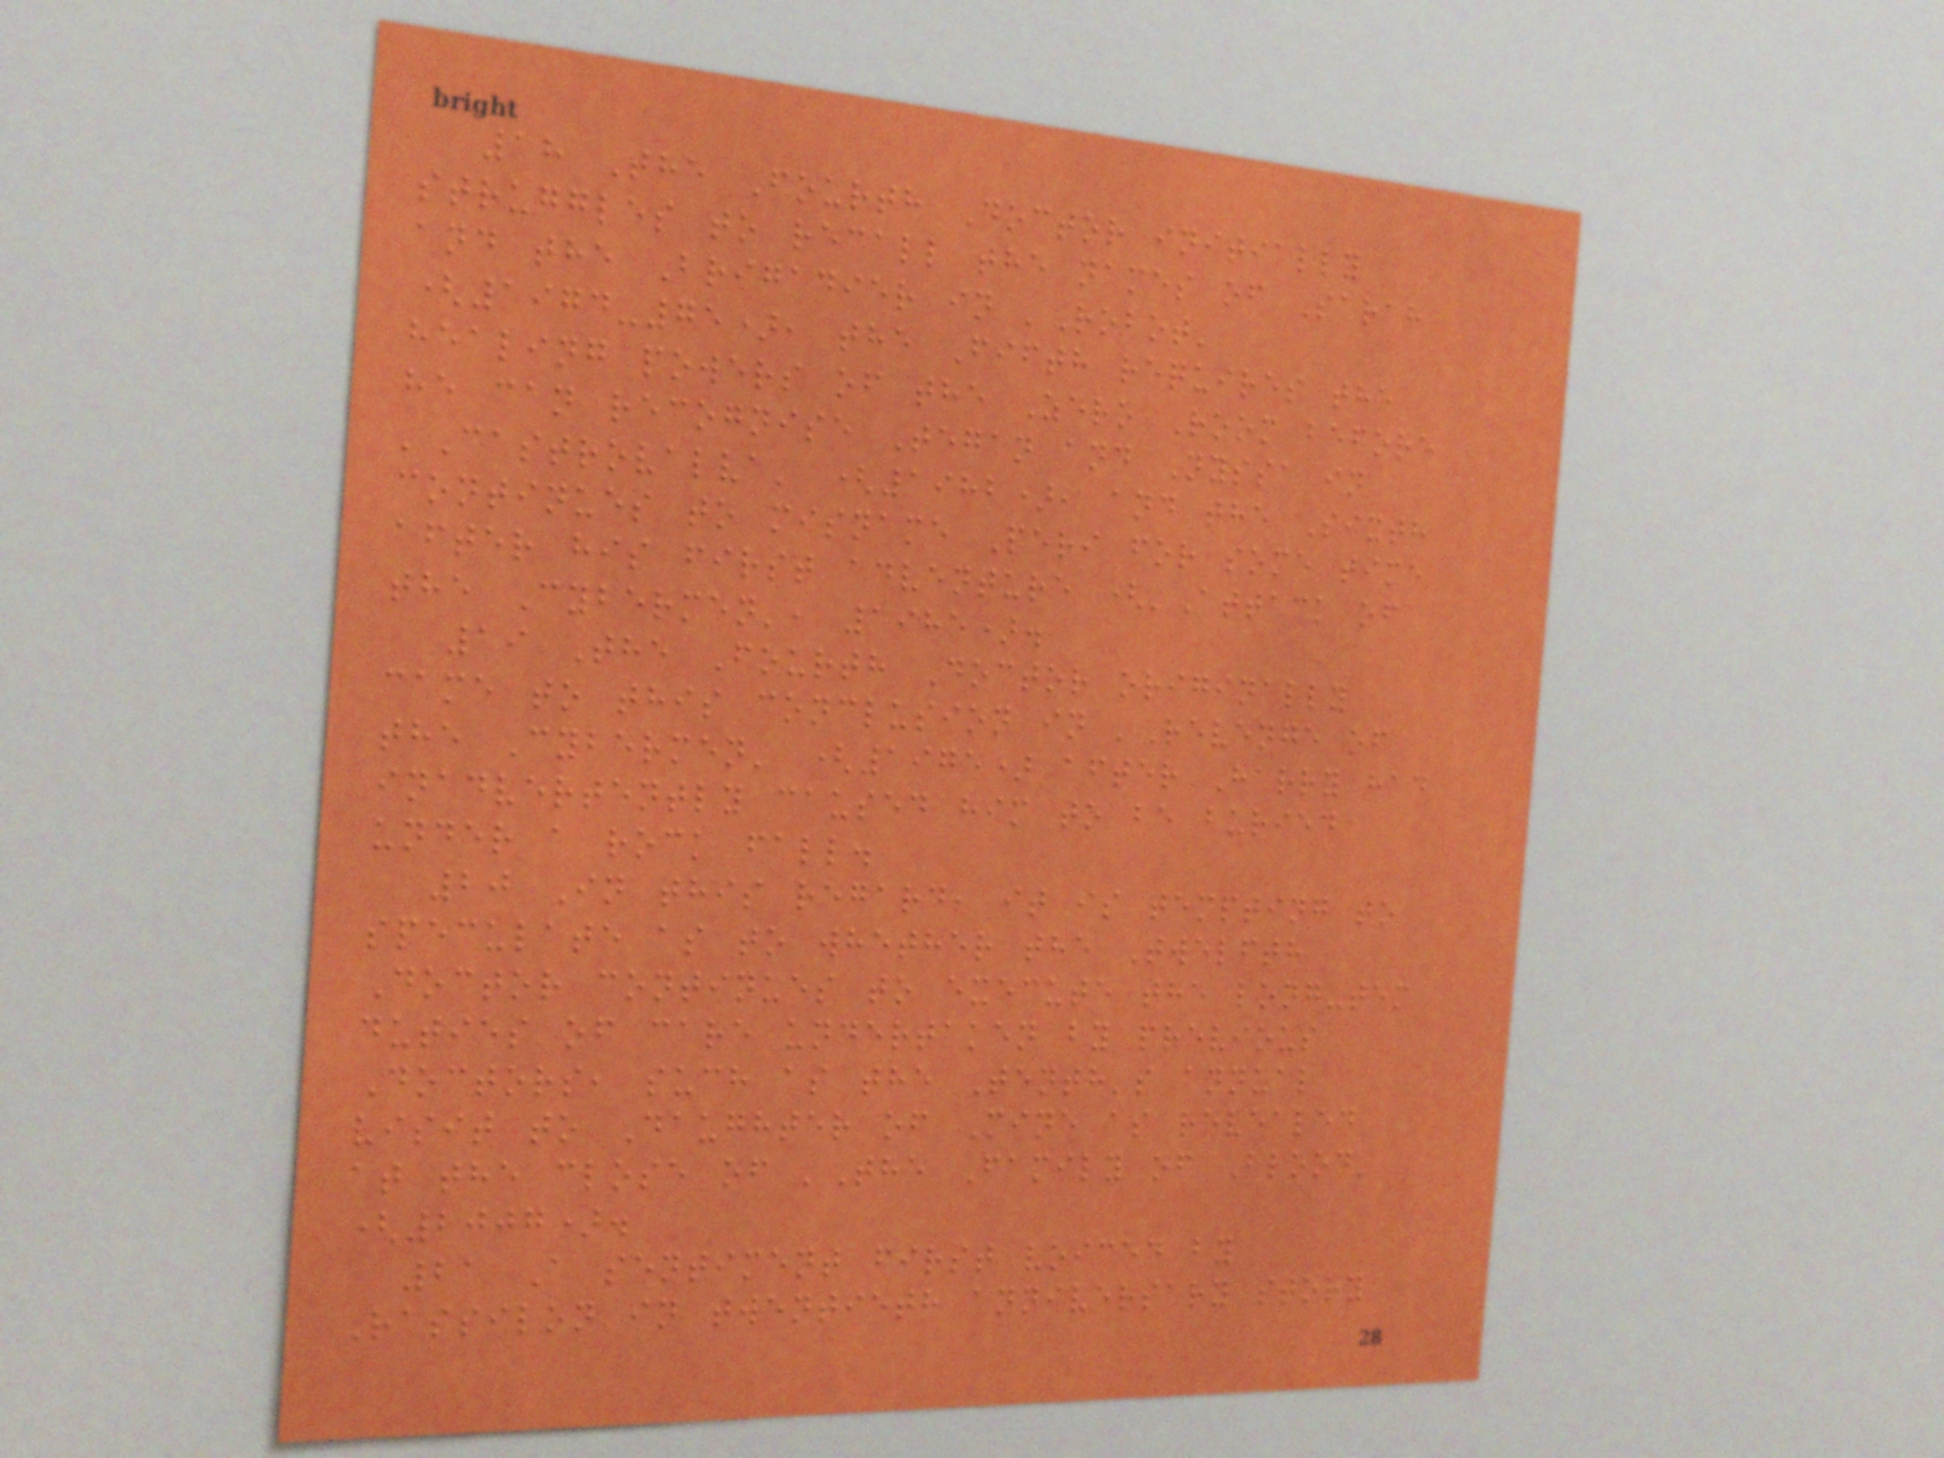18 The Fourth Doctor initially
struggles to recall the names of Sarah
and the Brigadier in 'Robot'
(1974-75), the Fifth requires the
healing powers of the Zero Room before
he can recognise Tegan and Nyssa in
'Castrovalva' (1982), and the Sixth
continues to misname Peri for some time
after his first adventure ('Attack of
the Cybermen', 1985).
19 The Fourth Doctor originally
came to this conclusion in 'Revenge of
the Cybermen' (1975) after Harry had
inadvertently caused him to be buried
under a rock fall.
20 In this regard, it is tempting to
speculate as to whether the Twelfth
Doctor continues to execute the long-tem
duties of care undertaken by previous
Doctors, such as the Tenth's annual
visit to Daughter of Mine as revealed
at the close of 'The Family of Blood'
(2007).
21 A sentiment first voiced by
Rassilon in twentieth anniversary story
